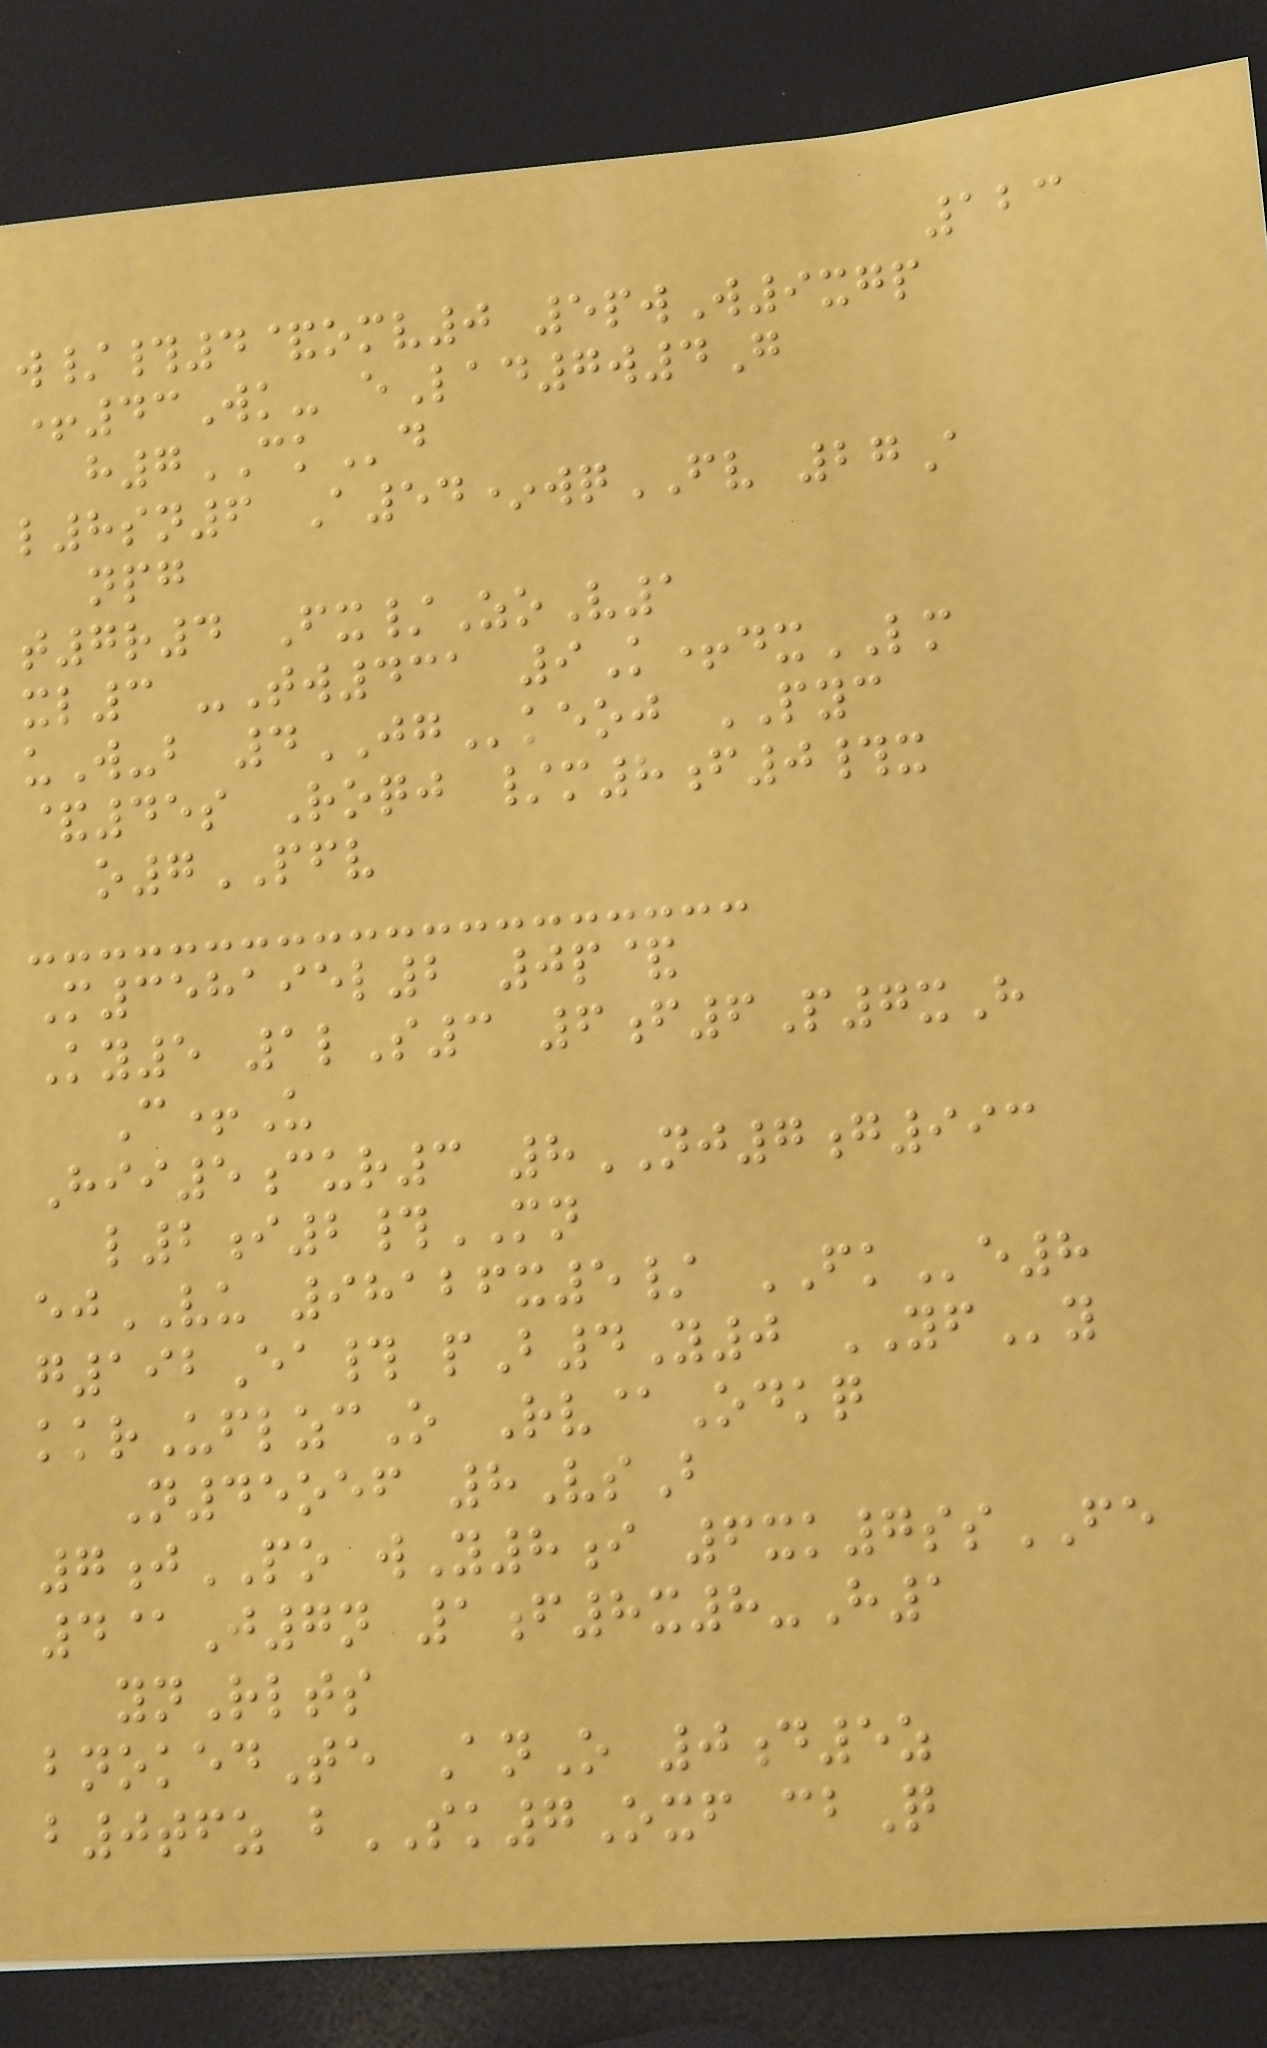123
w/#4&omv0 5pwW9xgp
+43Wk- eLad7w4G
h7CKd
l8sn6 A54*wqFV 27A
npg
t7r4 Fx/ZoV1
xl3 -Tw431 9K+dxLM
uW-b 4JGkeoj PYC
&45s Roqj /m8f0#x
o7PFV
M358195l2 0p&
Ky5 1lS3 6f6P7xH
C+U
Hii5cur3 8NJ7g993
l2i2#MN
ejVU 98126x5/ FKe8
g192Ea# pB4Y0 YFy
kkrUflzcO Rv@Odkq
N45oef 8VsB
7jPO wY8i 6xk7ssFE
4@J7n 1f8x8-H1
ynRlts
bnokedTe AnO 0d5z
b0tfz bSK7Oxf cbQ
